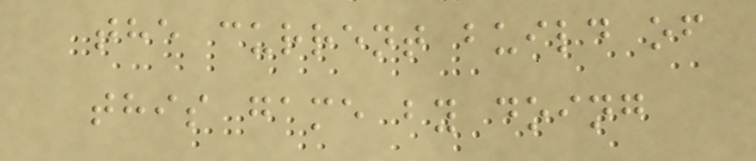the current build of
this game by doing
